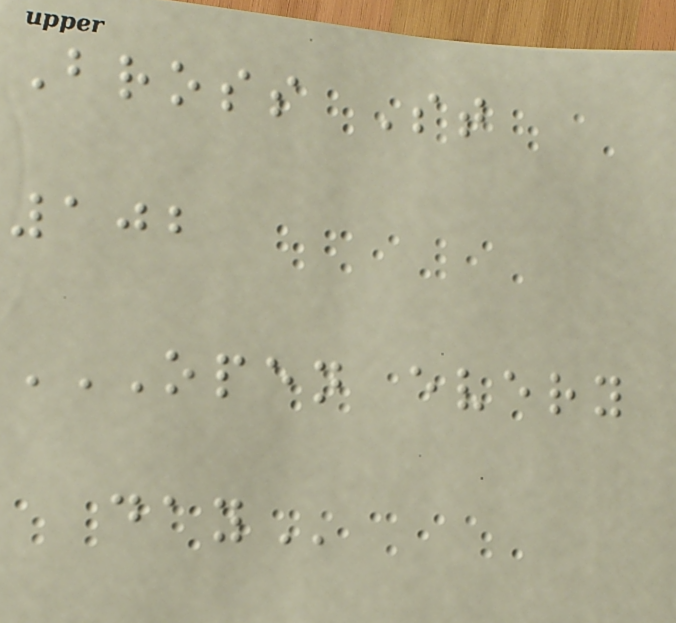Bross St
102
OPEN EVERY
DAY
